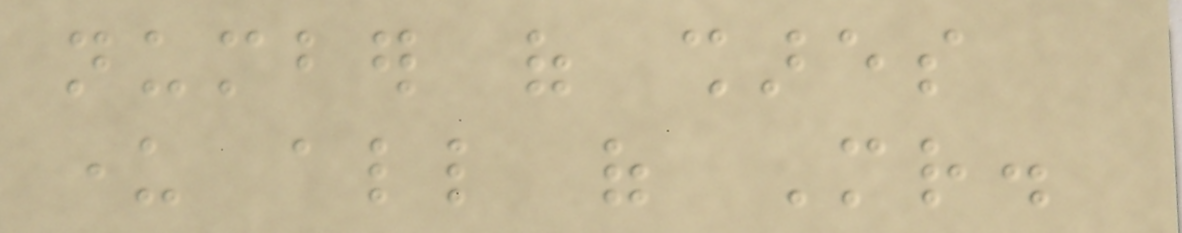number of shares
under all of Mr.
